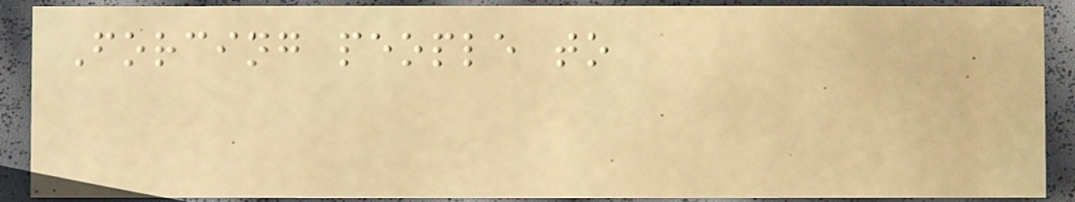Forcing people to
